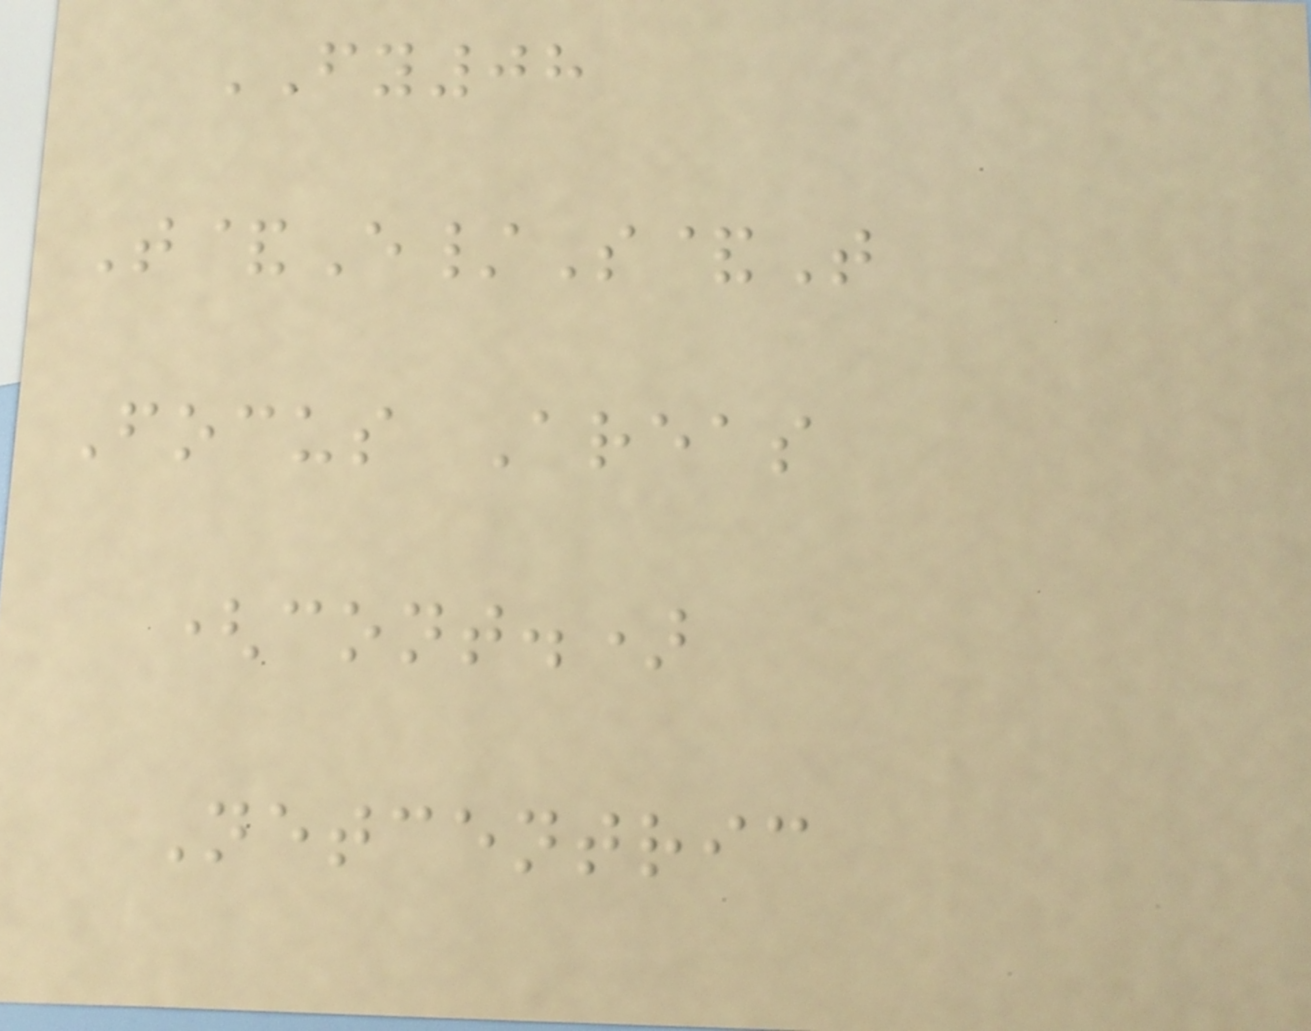FY08
T&E/S&T
Focus Areas
(cont.)
Netcentric
